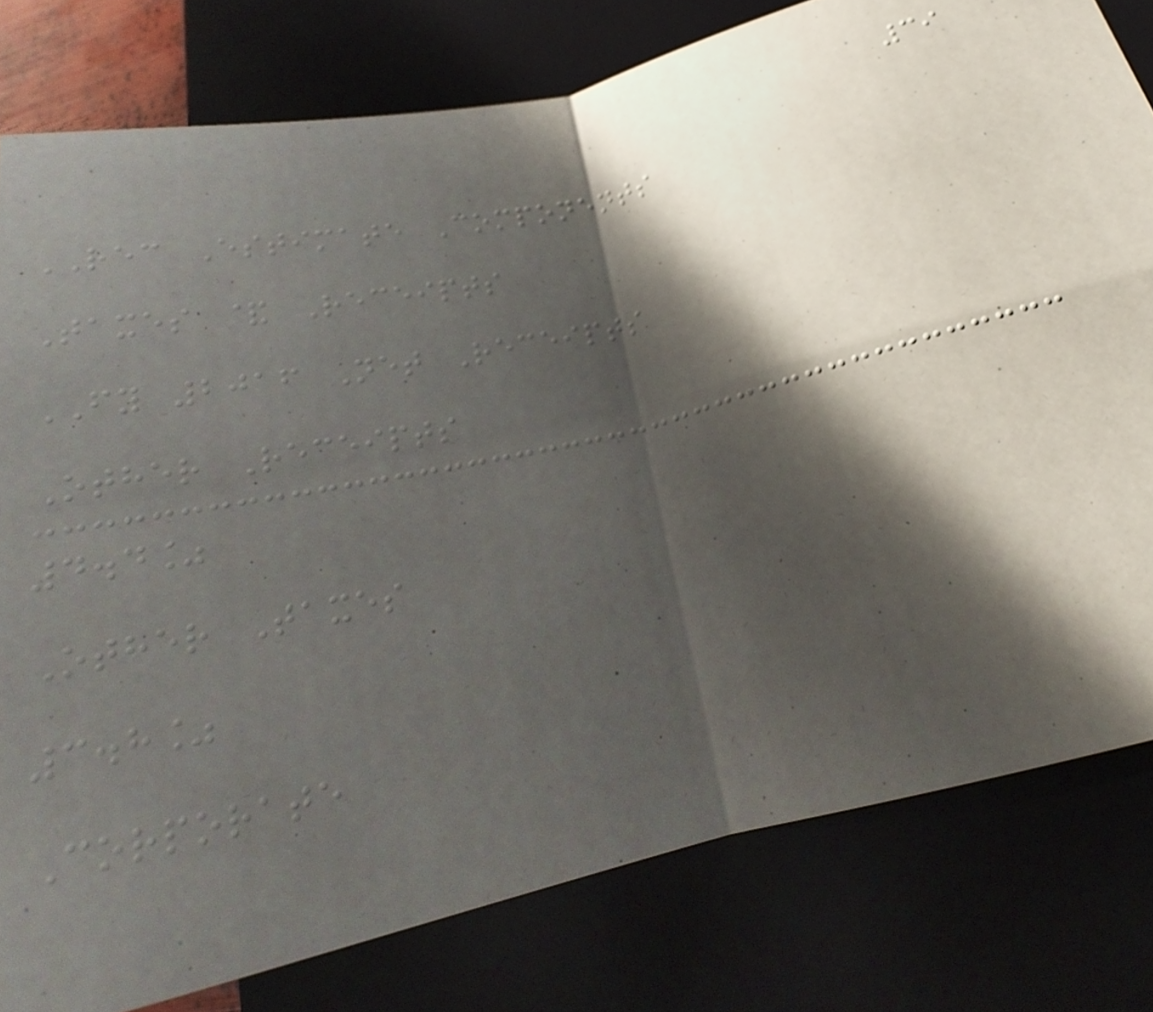39
REC Estimate Components
Taxes & Receipts
FY 2016 Net Receipts
Other Receipts
4.4%
Other Taxes
3.8%
Corporate
